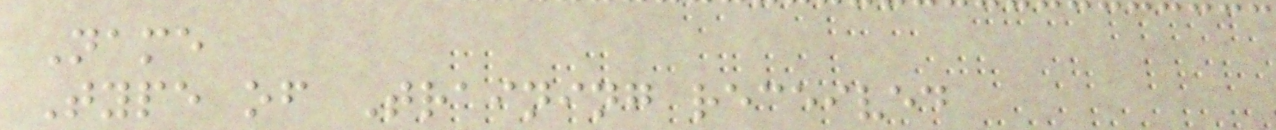Name
Type of Training received
